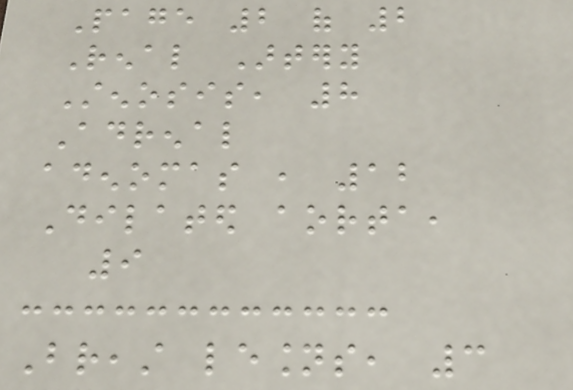Page 2 of 2
Renal Artery
Stenosis, 8
Adrenal
adenomas , 12
Dilated aorta,
9
Breast lesions, 3
